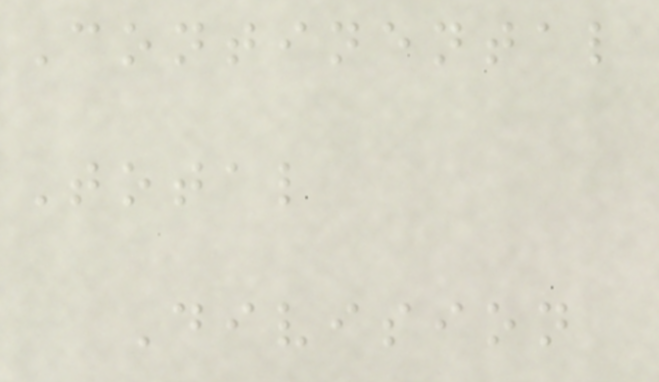Continental
Total
Division
